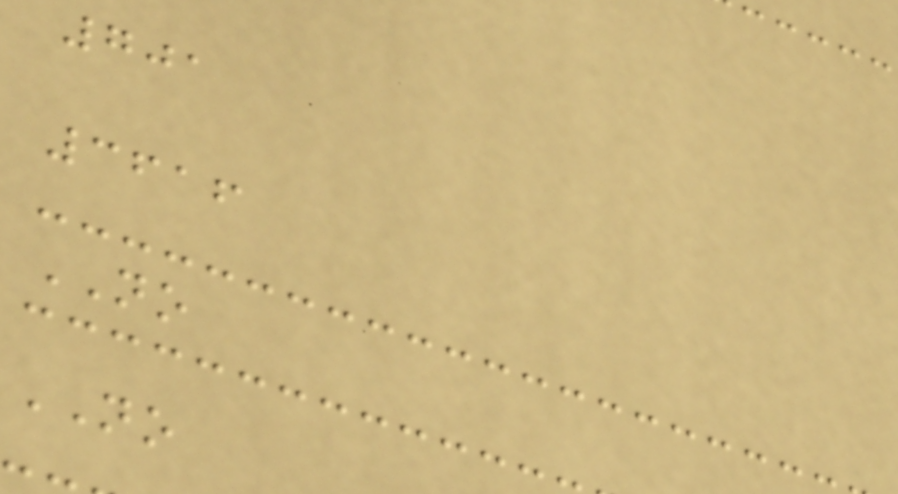701
3616
NO
NO
